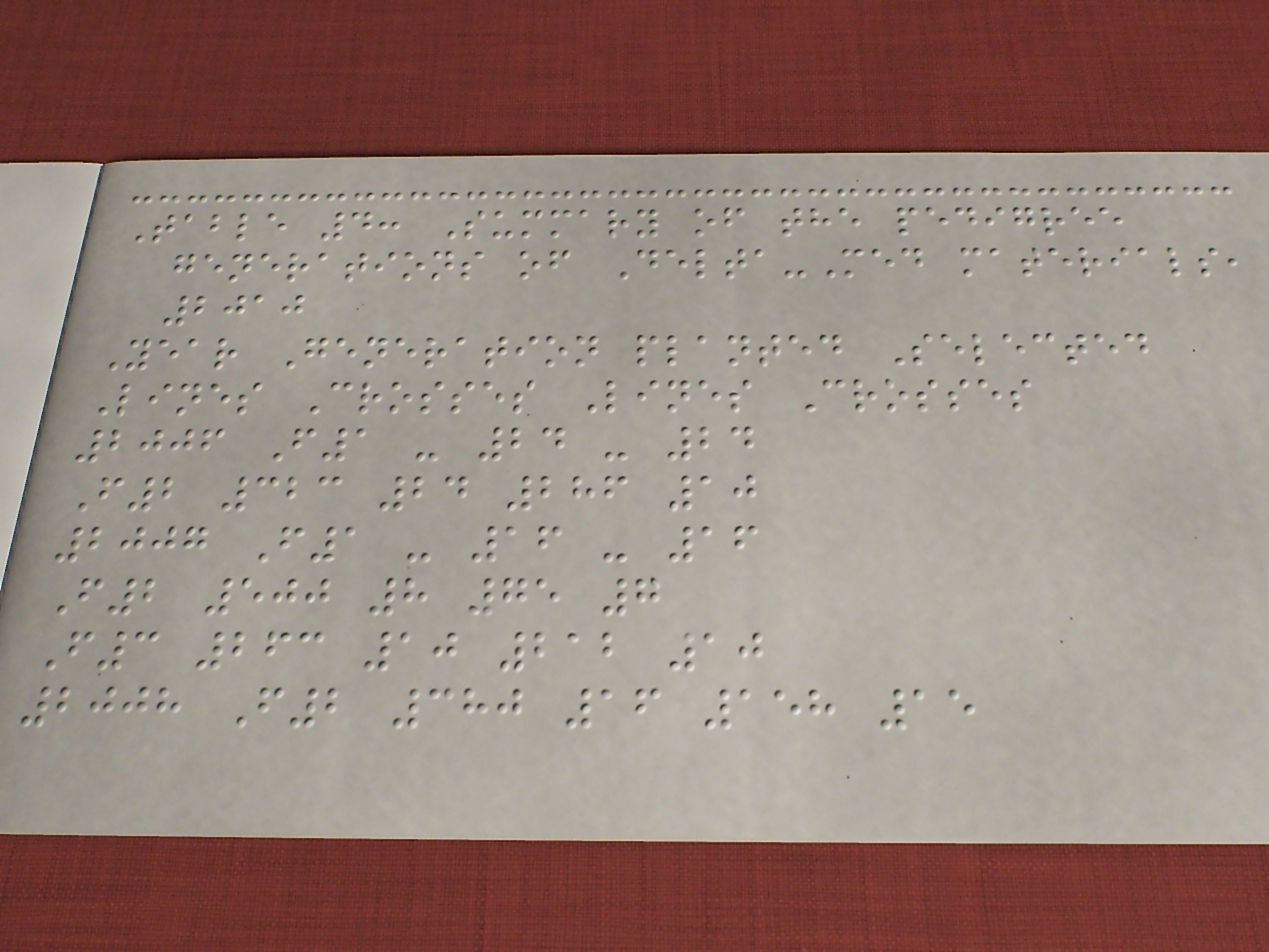Table 4: Summary of the pedigree
generations of Delta-Med materials,
2010
Year Generation planted Selected
Lines Crosses Lines Crosses
2006 F1 - 24 - 24
F2 323 24 286 10
2007 F1 - 16 - 16
F2 500 8 75 7
F3 263 10 212 10
2008 F2 380 16 158 15
